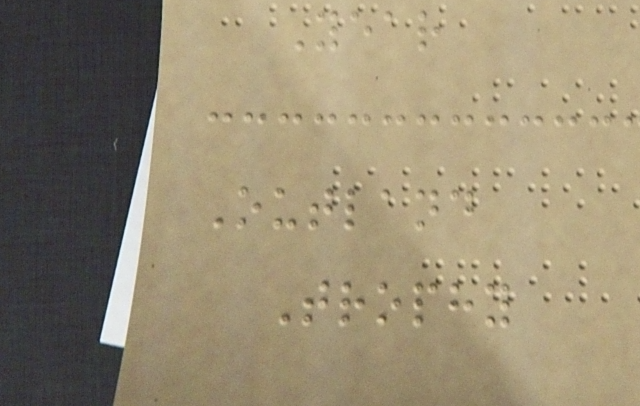Year
Outland
Trophy
